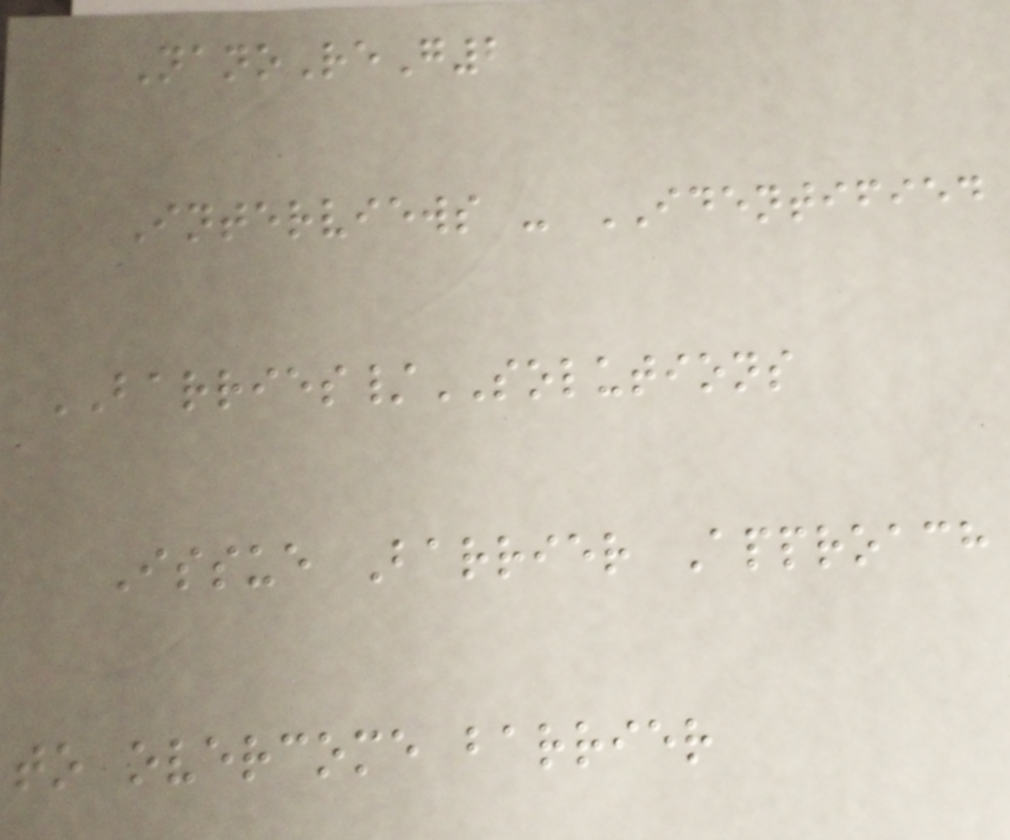NanoReG2
Interviews - IDENTIFIED
BARRIES/SOLUTIONS
Issue Barrier Approach
to overcome barrier
